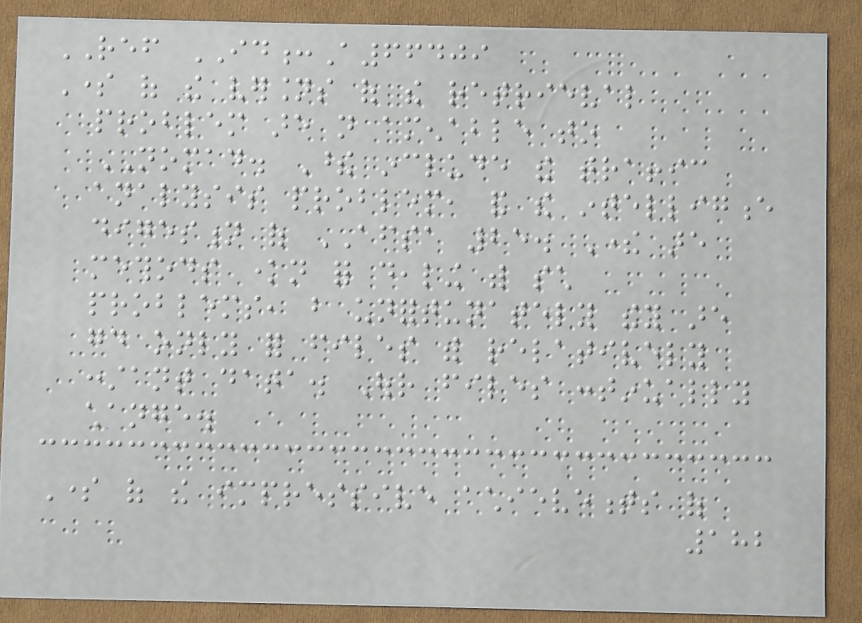REF ID:A66409
Some of the versions of the retrieval
problem are not amenable to
NOMAD. These include the traffic
analysis problem, and the intelligence
digestion of AFSA 25. There are
methods known for dealing with such
problems, but unfortunately they are
good only for files with relatively
constant data. Our files continually
change.
Some of the impressive achievements of
182
